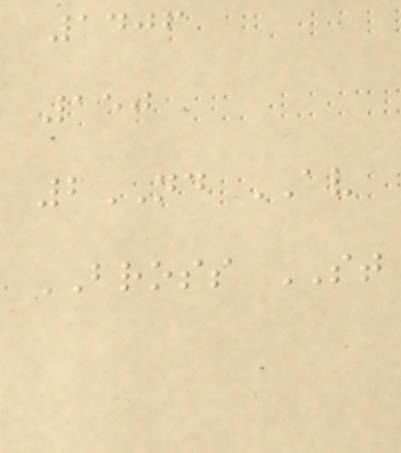1406
150
2ND AV
BROSS ST
